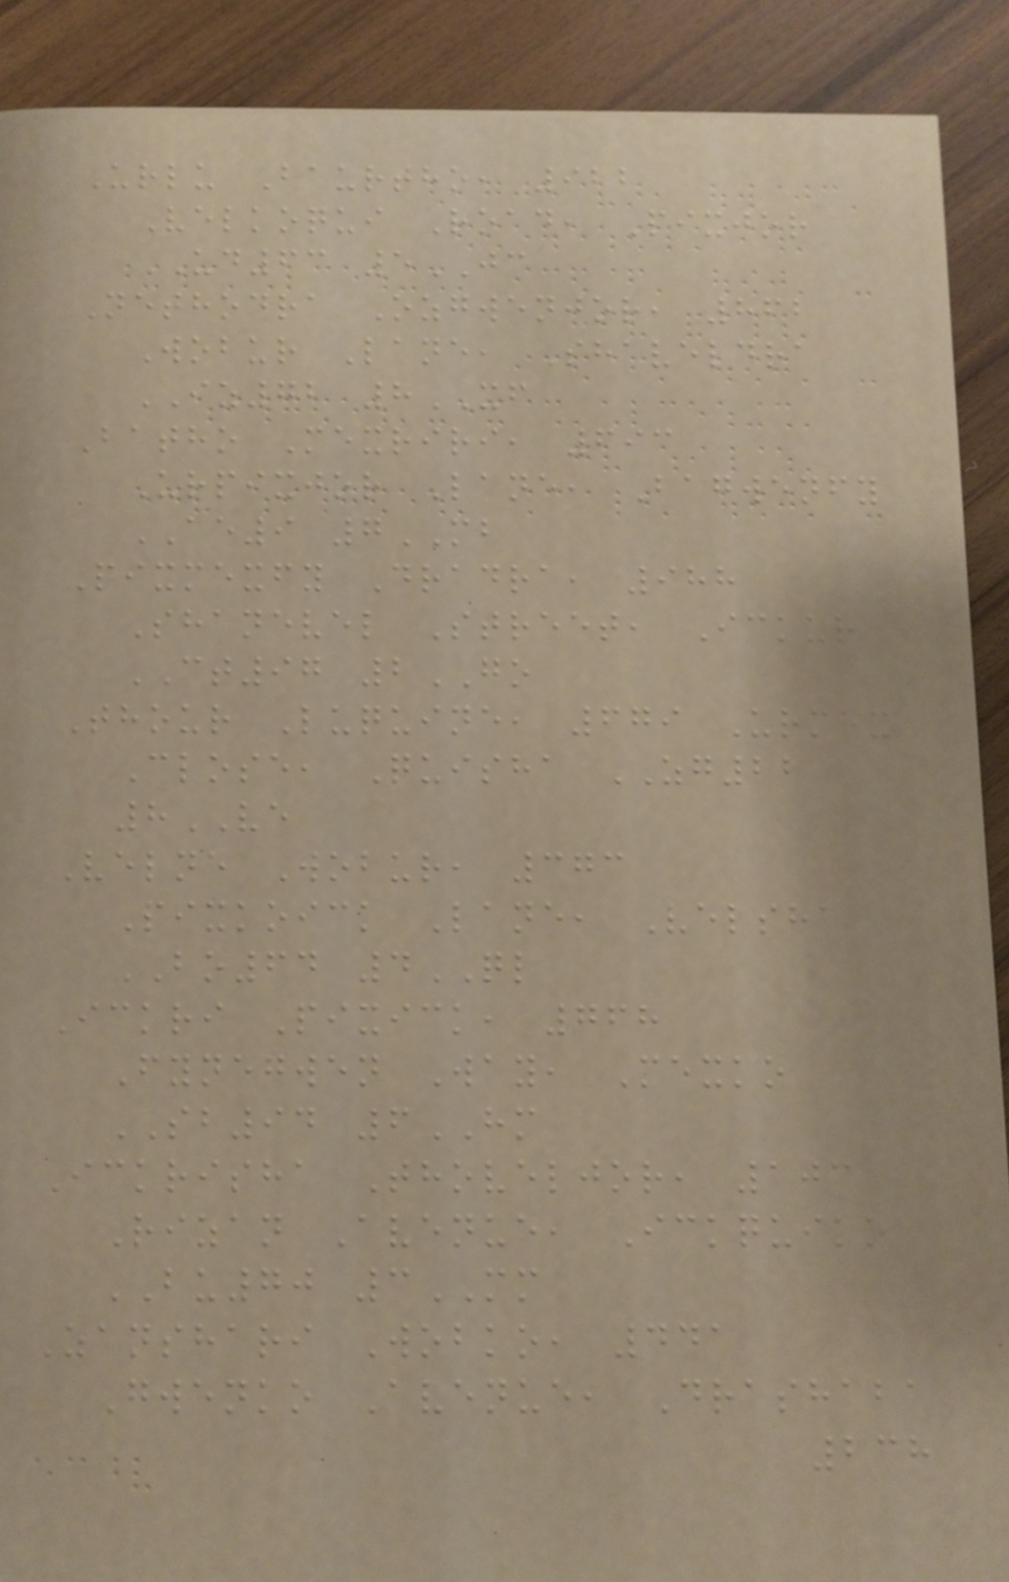Urlu Baurtho, 922
Velkoqui Road, Pixjor
UD63 5JC
Nethodra Ozgwenjor, 862
Wobur Lane, Shaveldra
IZ72 8XF
Batho Mexriri, 693
Urpixjor Lane, Bagwenfy
AE9 7MB
Pixmexfy Dradra, 988
Shanevel Street, Ickur
CT97 2GO
Thour Luquine, 679 Urmex
Close, Quisha ZG22
8VE
Velne Wobur, 373
Pixkoick Lane, Velsha
BO64 4QL
Ickri Pixick, 768
Fynegwen Way, Mexko
SB94 6HM
Ickrisha Thoveljor, 103
Rizan Avenue, Ickquiko
BU70 3MM
Zanshari Wobko, 441
Gwenko Avenue, Drashaba
238
